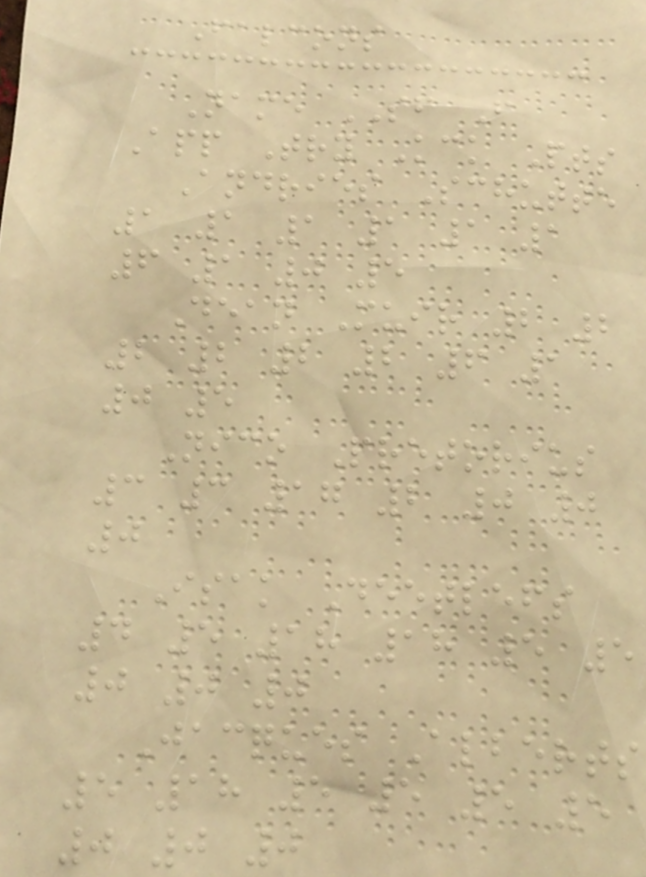Falcons
Name SF F
App Try Kck Pts
Andries Schutte
1 1 1 1 1 1
6 1 0 5
Dean Muir 2 2
2 2 2 2 6 1
0 5
Nico Pretorius
3 3 17 2 0 0
0
Isak Deetlefs
4 5 18 18 5 5
0 0 0
Jacques Alberts
5 18 5 5 5 5
0 0 0
